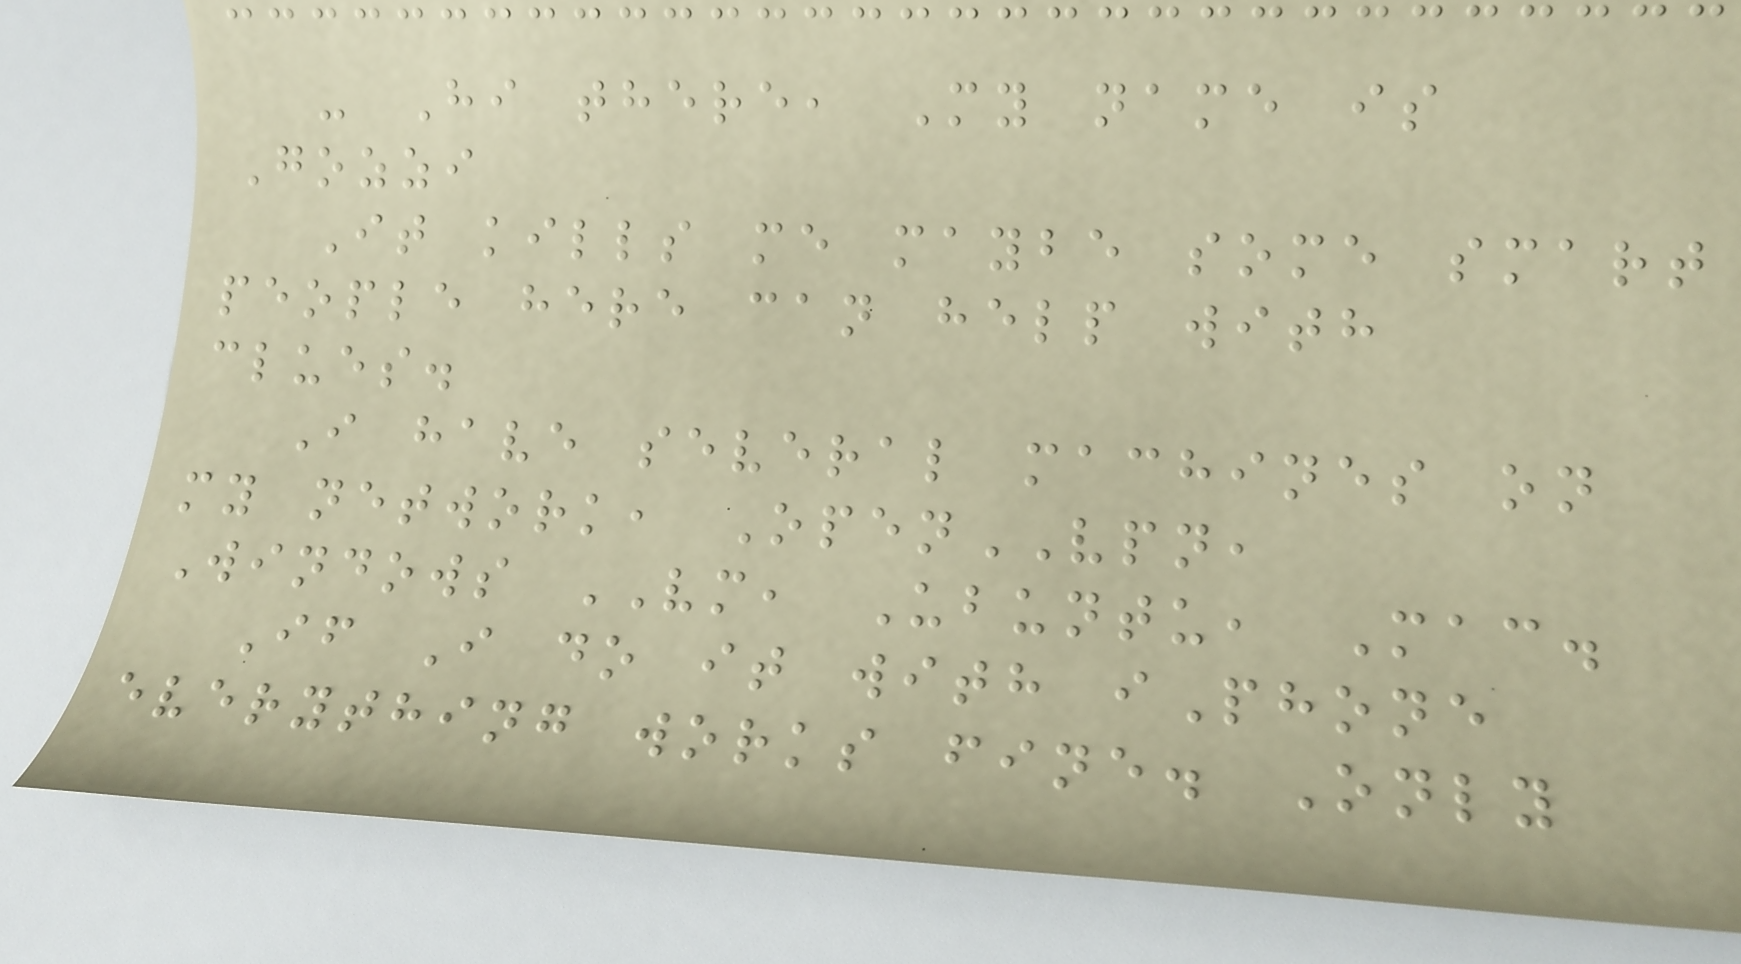- Hi there, My name is
Gozzi
It kills me maybe some smart
people here can help with
clues.
I have several machines on
my network, OpenVPN,
Windows VM, Ubuntu, Mac.
If I do it with iPhone
everything works fine. Only
